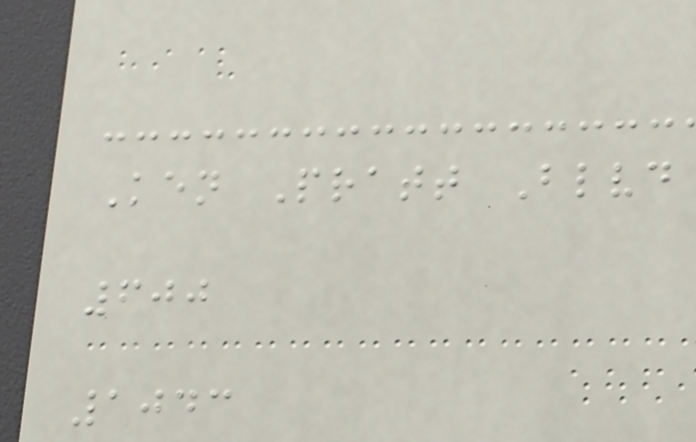Ken Pratt Blvd
600
1043
